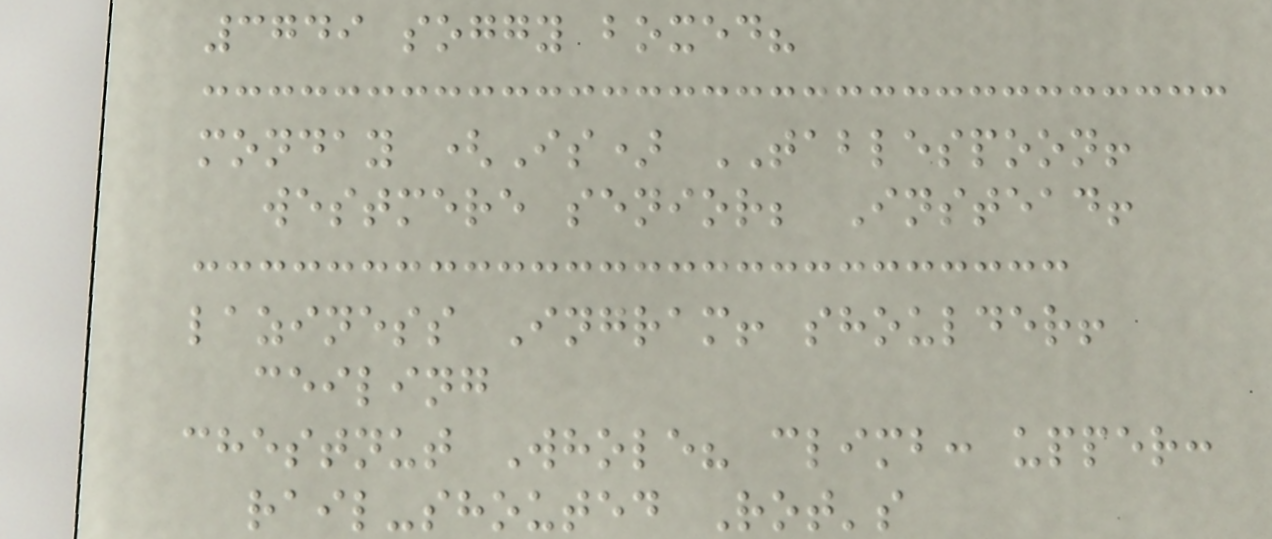3749 soggy boxed?
monday (Is) TABLESPOON!
westmere senior; Instead!
laziness Ingram! shoulder!
ceiling
chestnut Whole? climb: upper:
rail-shouted Rot's
